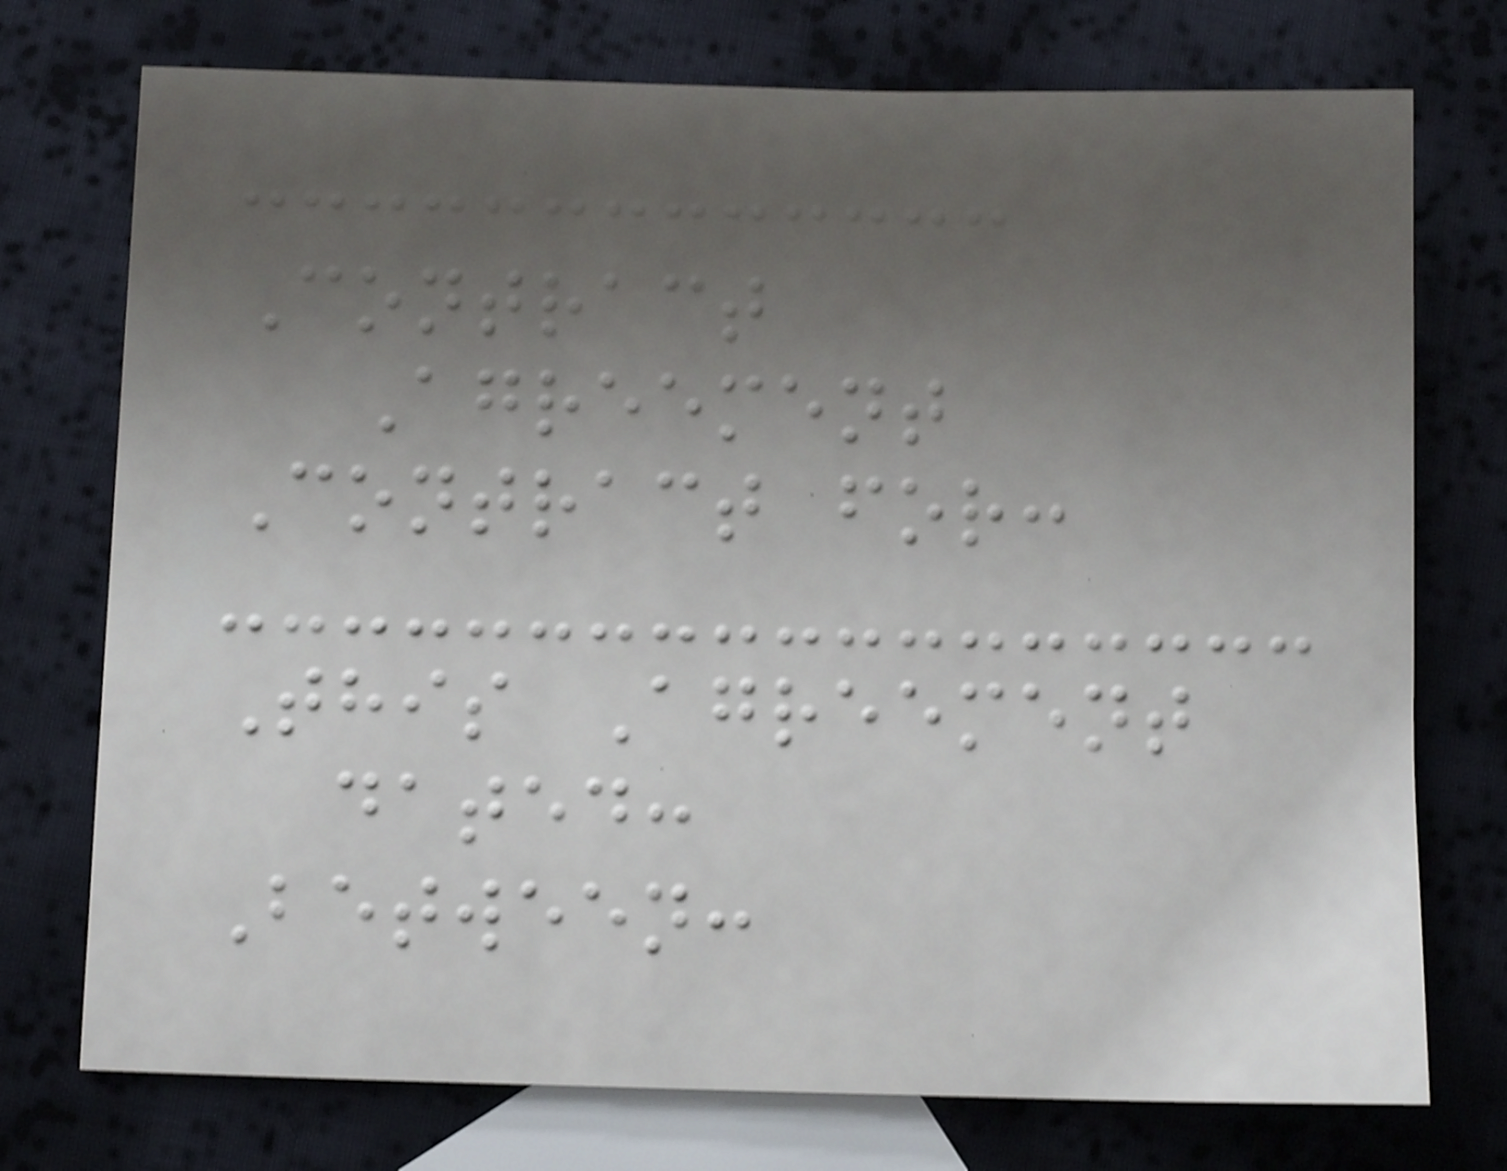Contract
Agreement
Contract for:
This Agreement
dated:
Between:
